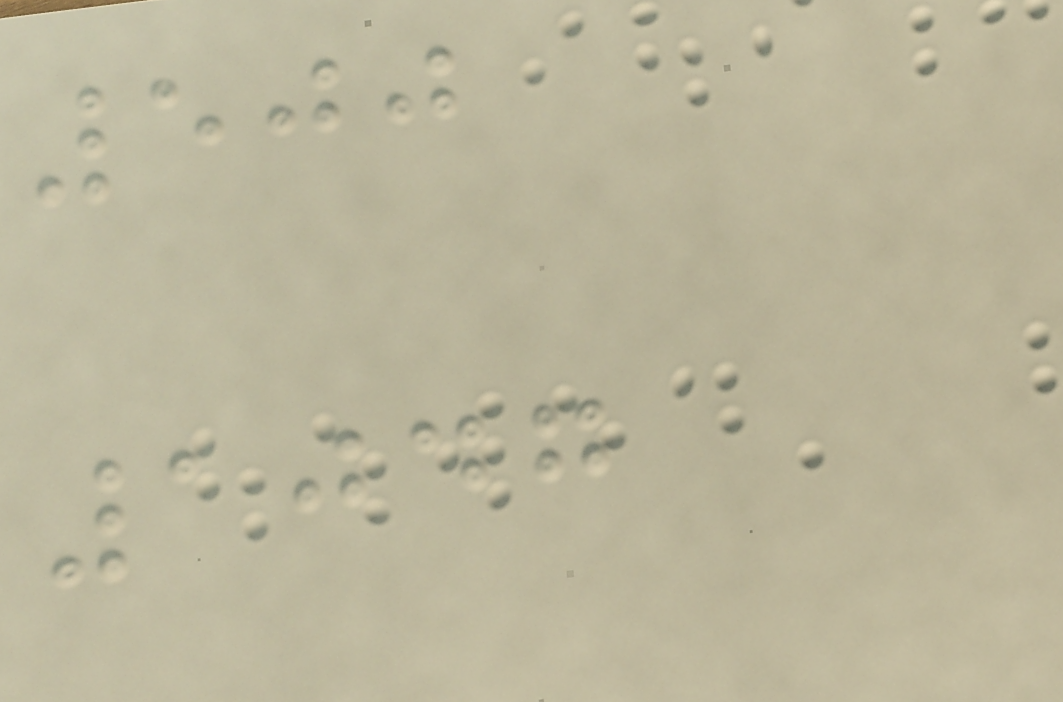500
1047
